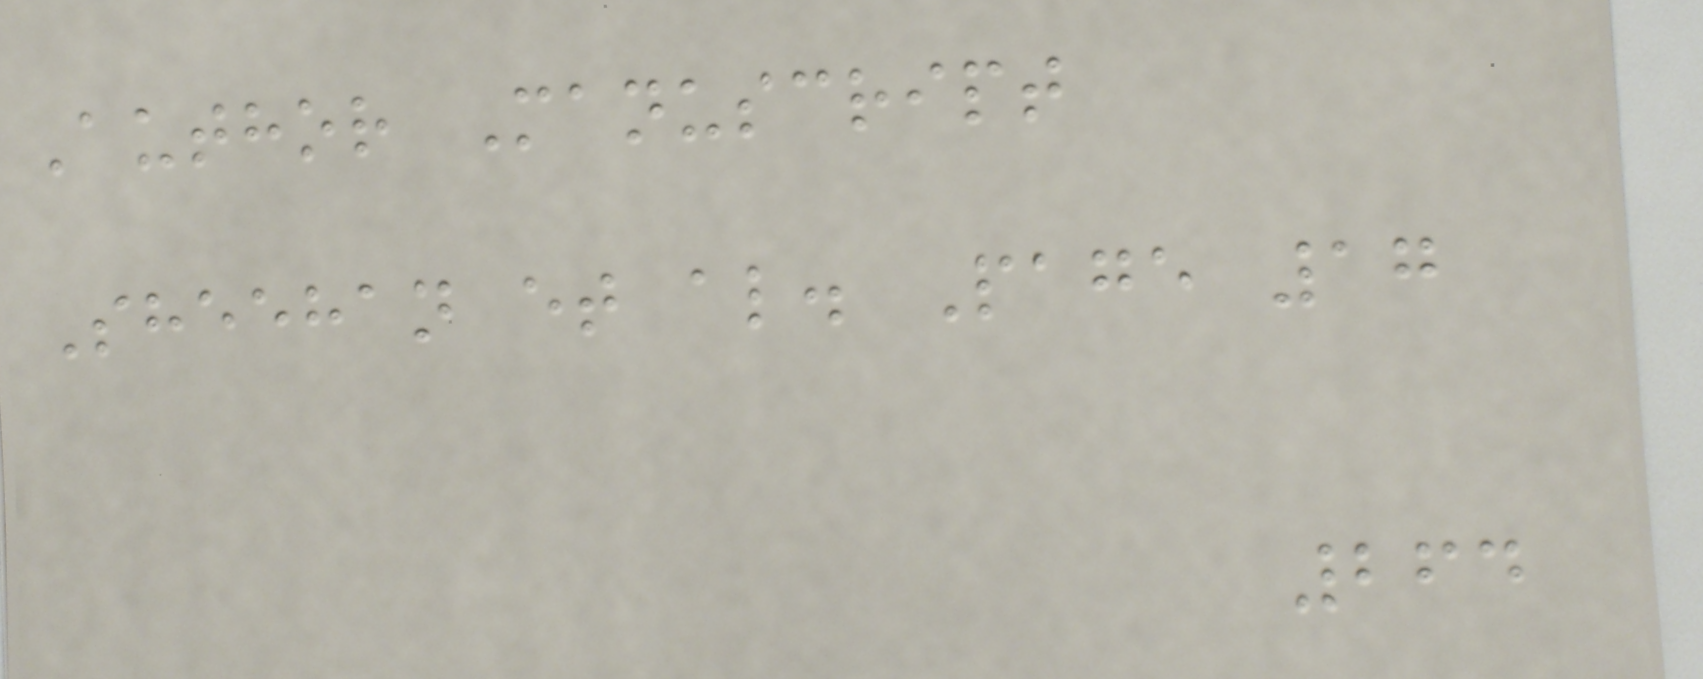Author Manuscript
Sheehan et al. Page 17
264
